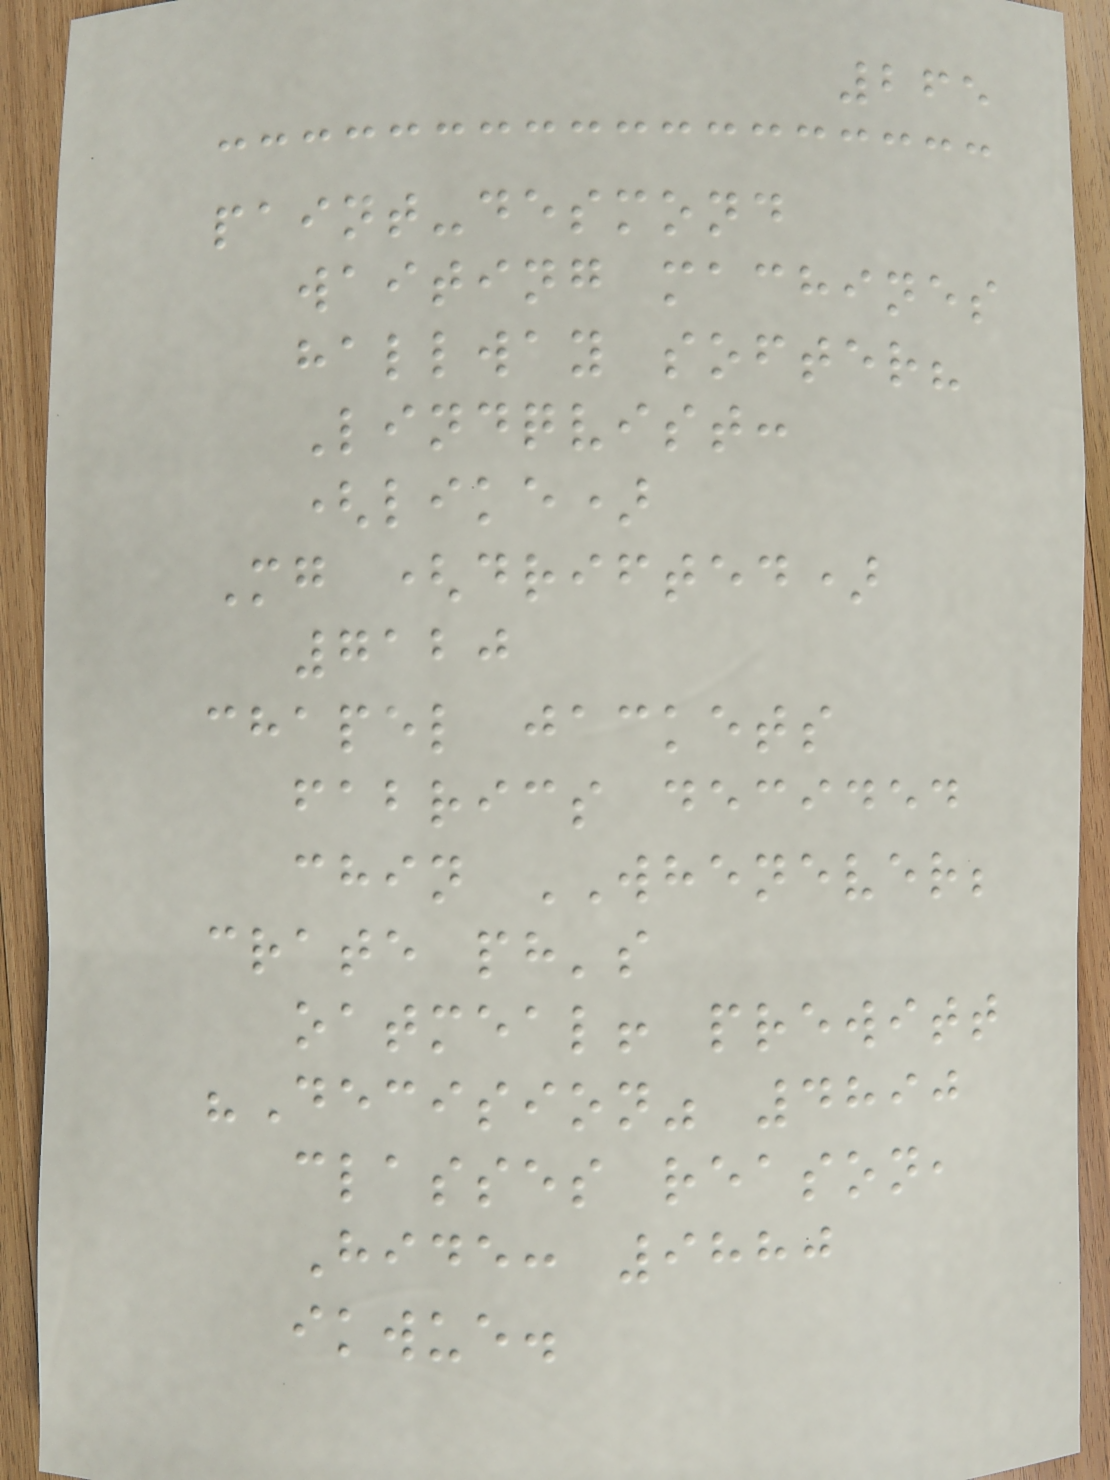265
paint-desmond
waiting machines
hallway softer?
Lindqvist:
(like)
Mg (drifted)
7120
chapel jackets
fabrics decided
chin WHENEVER;
crate ph's
oatmeal! prewitt
"Decision" 4890
classes reason,
Hide: 9880
ikwue.
